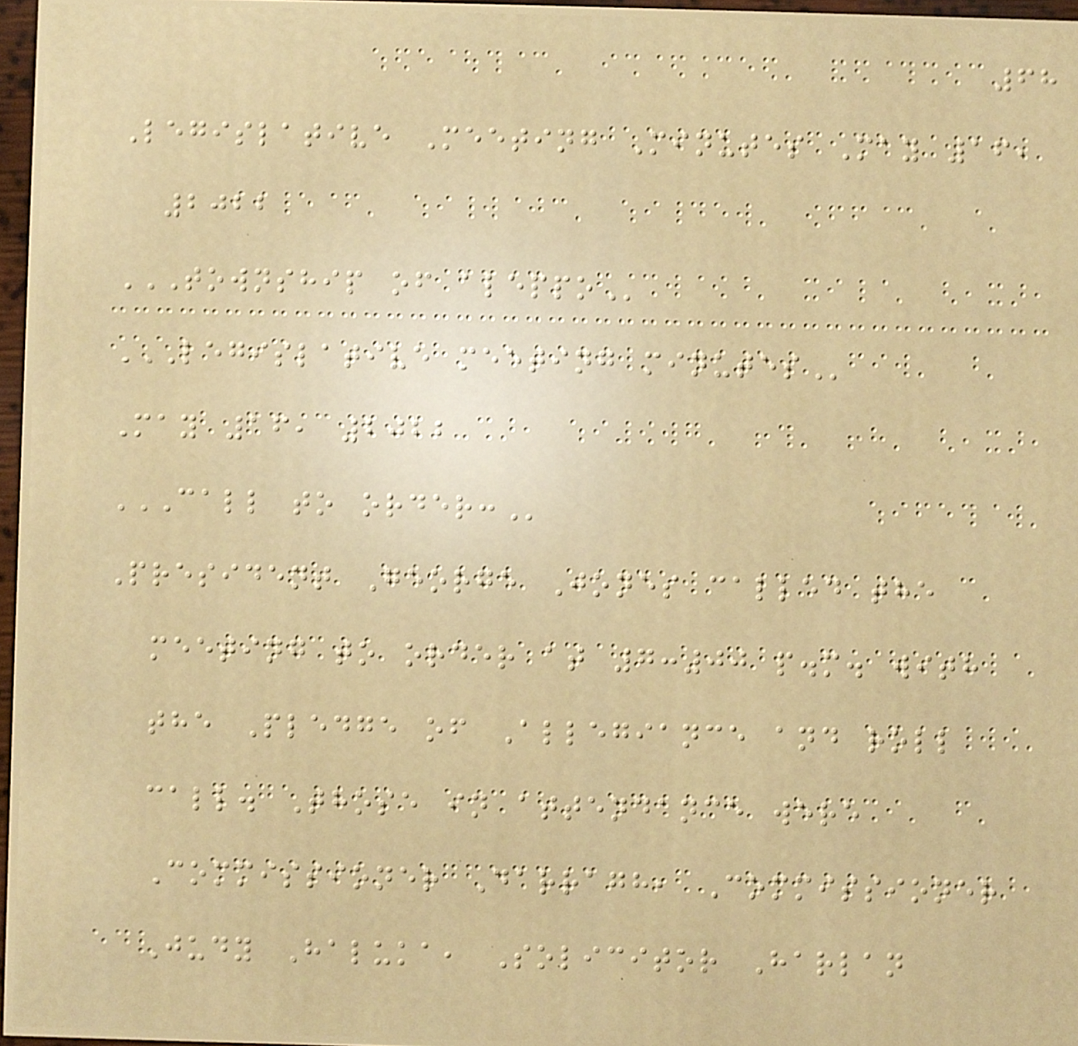68
Legislative Meeting Minutes May 16,
2022
TOWNSHIP OF ALEPPO
LEGISLATIVE MEETING MINUTES
May 16, 2022
CALL TO ORDER:
President George Jones called the
meeting to order at 7:00 p.m. with
the Pledge of Allegiance and roll
call. Those in attendance were
Commissioner Darragh, Commissioner
Judy Haluka, Solicitor Harlan
